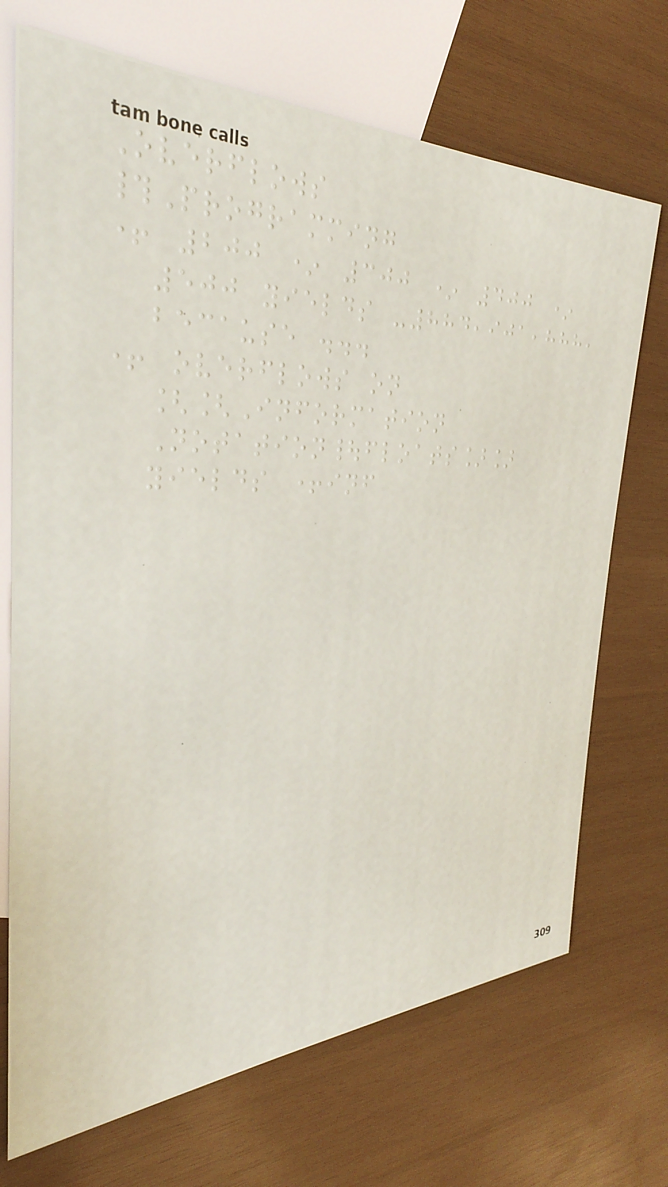Overflows
#Programming
+ 200 * 300 * 400 *
500 yields -884,901,888,
because ...
+ overflows on
[[Information
Notation|floats]]
yields +inf
